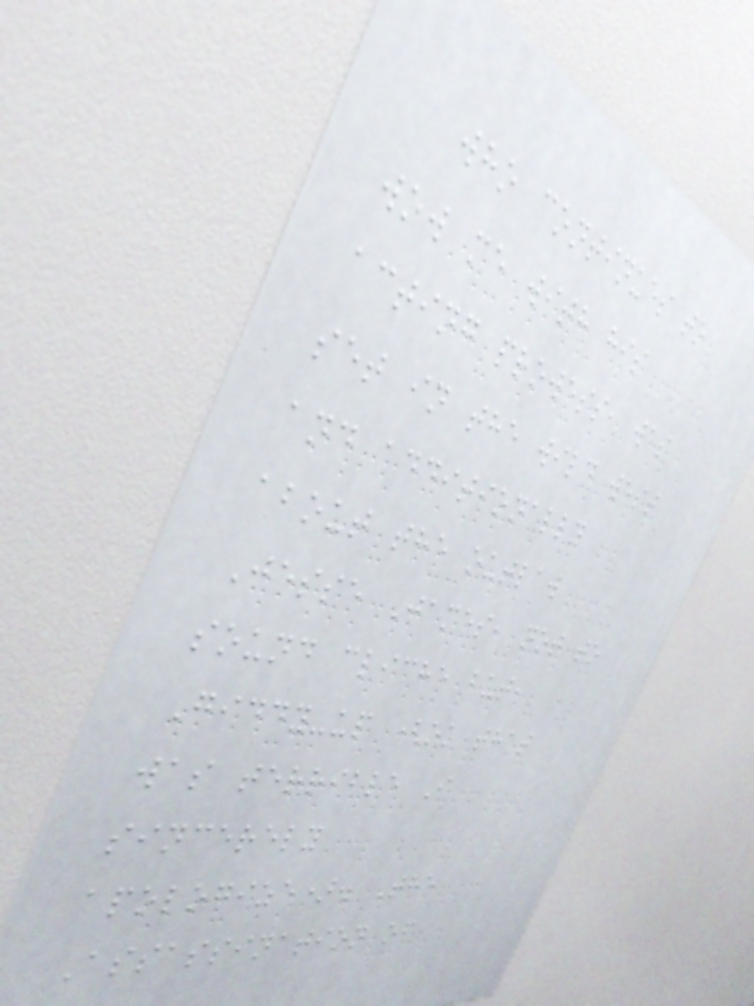who continues to
wow me with his
acting prowess, was
set in the wild west
and additionally
about the outlaw
Jesse James, not to
sound cliche but,
Giddy-up (ok that
was terrible I
sincerely
apologize). The
Assassination of
